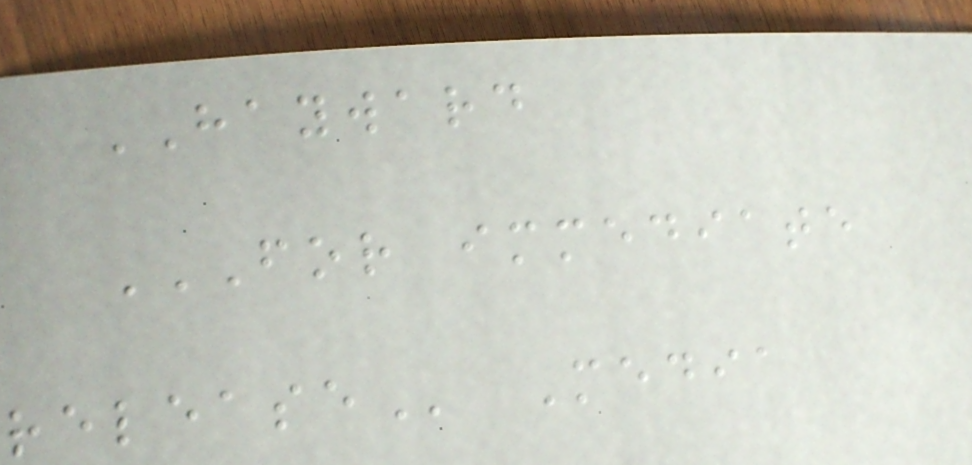HAYWARD
FOR IMMEDIATE
RELEASE Media
